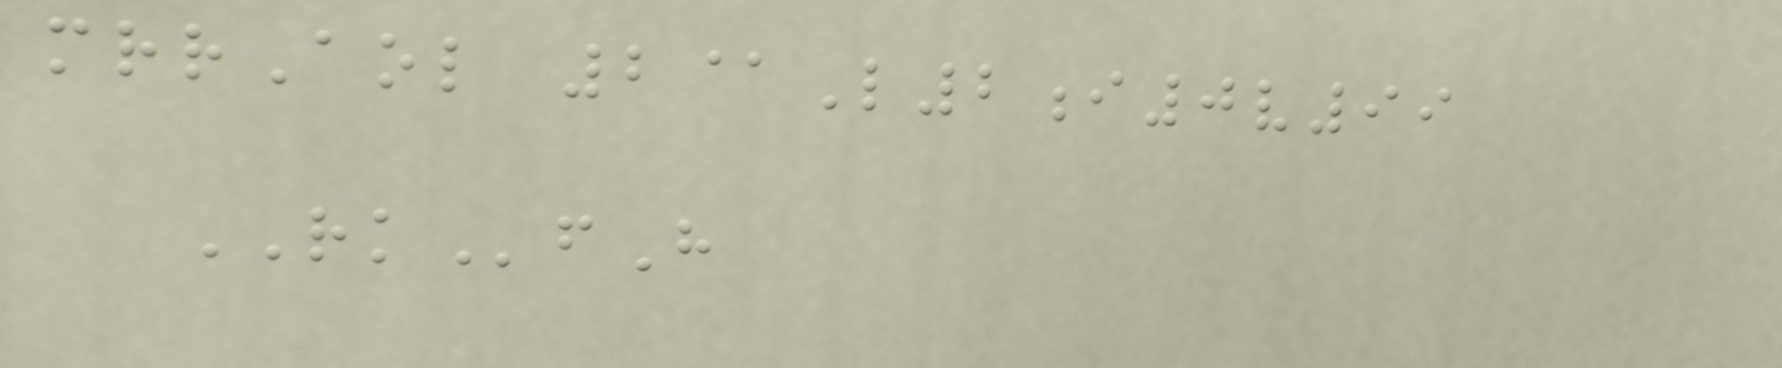mrrAol 2@L2i0v99
RKfH
